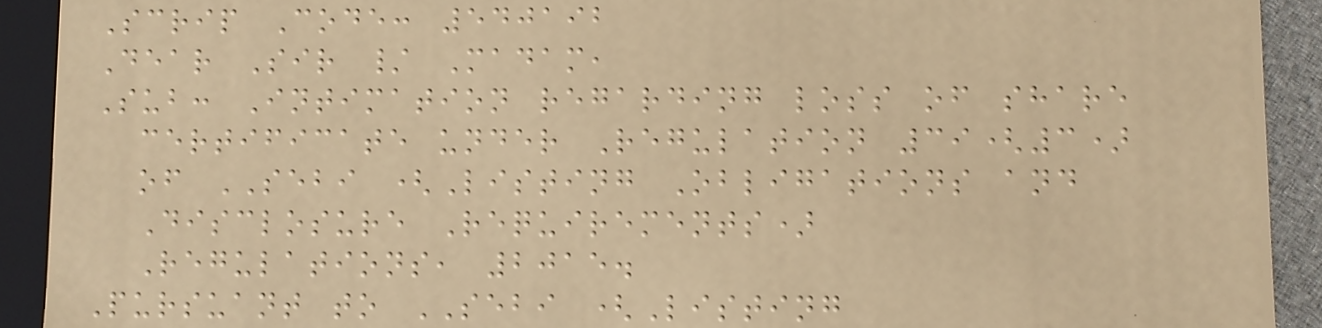Scrip Code: 540192
Dear Sir / Madam,
Sub: Intimation regarding loss of share
certificate under Regulation 39(3)
of SEBI (Listing Obligations and
Disclosure Requirements)
Regulations, 2015.
Pursuant to SEBI (Listing
